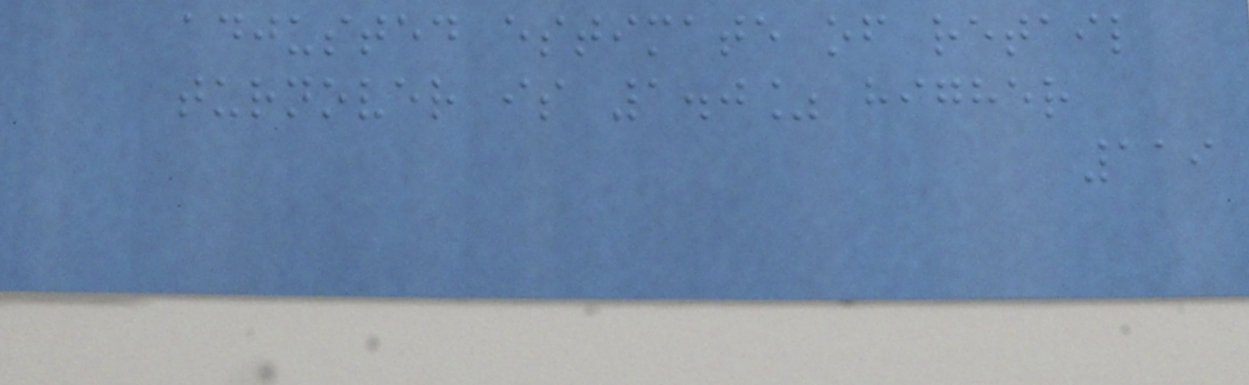adjusted estimate of retail
turnover is 1.0% higher
119
